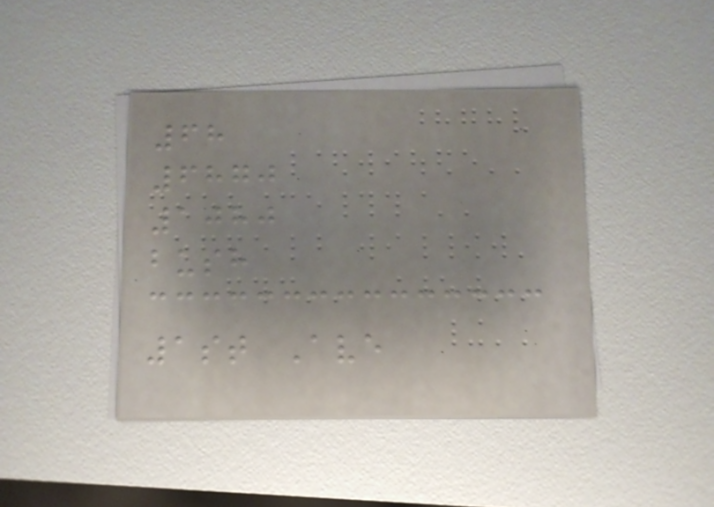68
6870
1080
bush
1st Ave
